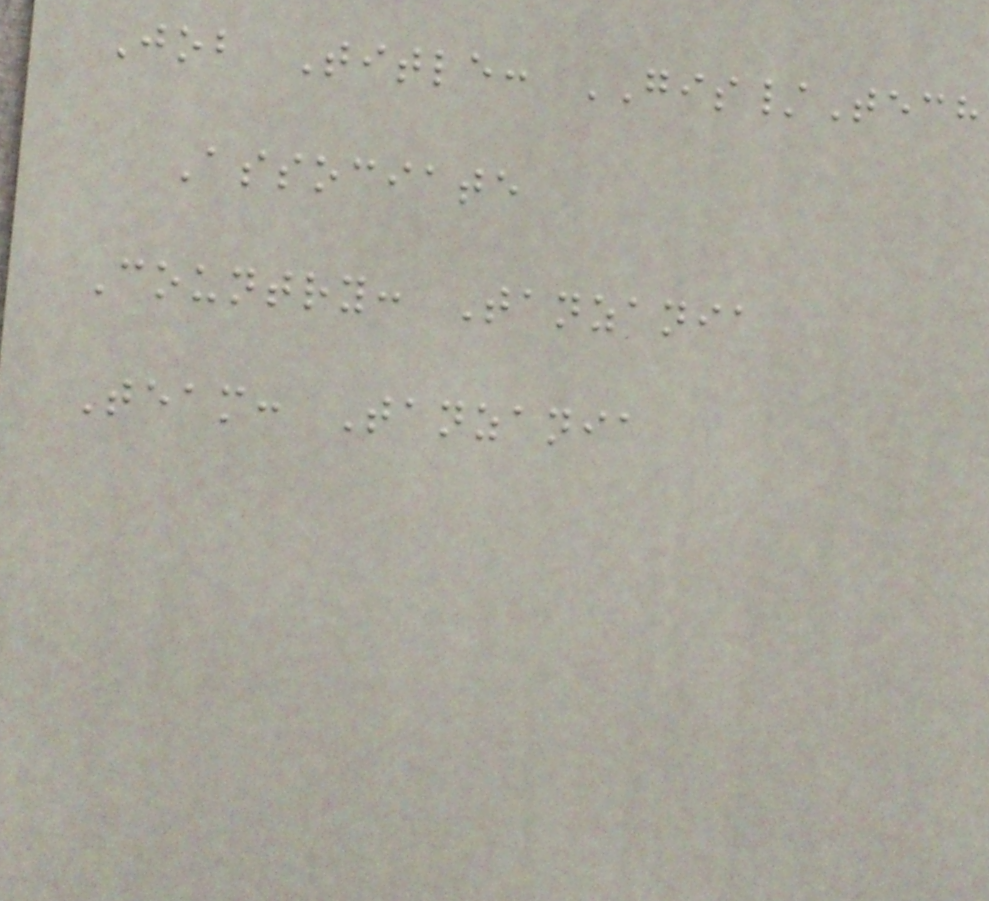Job Title: GIS/Tech
Associate
Country: Tanzania
Team: Tanzania
